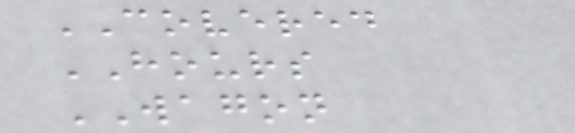COVERED
HOURS
WAGON
